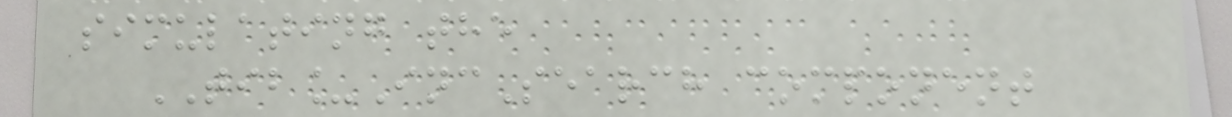simulating the
TIB_IncSearch component
